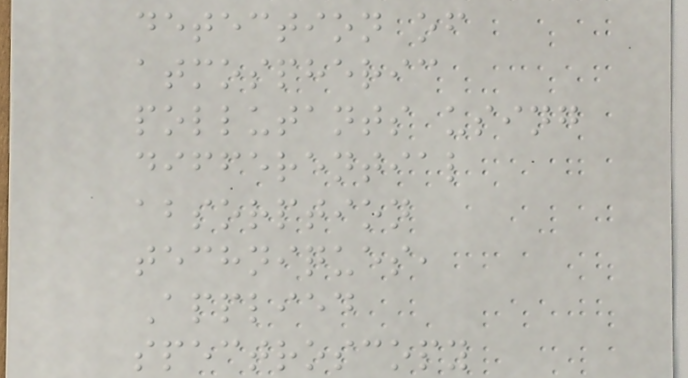detection of
atmospheric
pollutants using
differential
absorption
techniques,
Applied
spectroscopy
